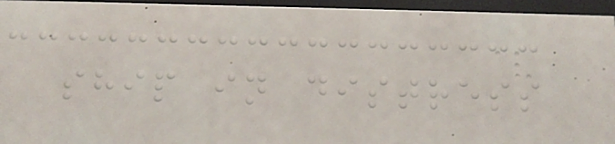ship in distress
